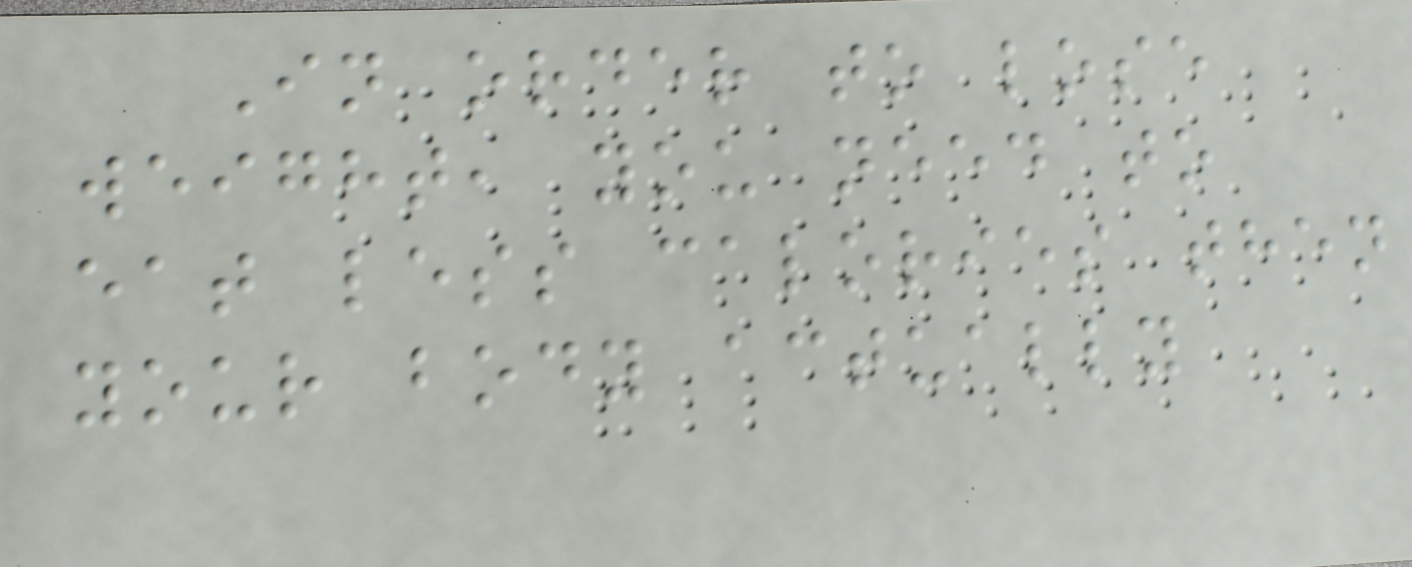In order to lose
weight, you need to
eat less calories then
your body actually
